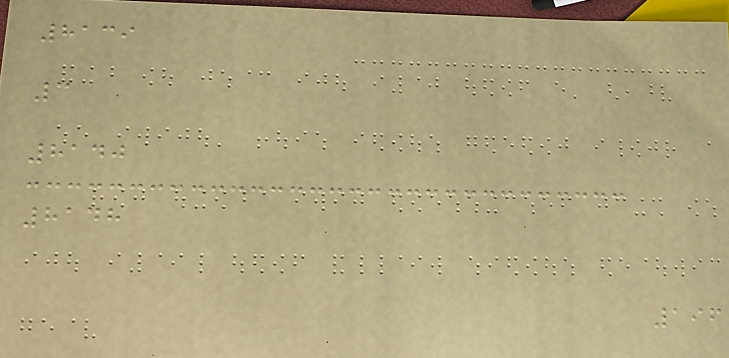8139
3
8140
8148
196
